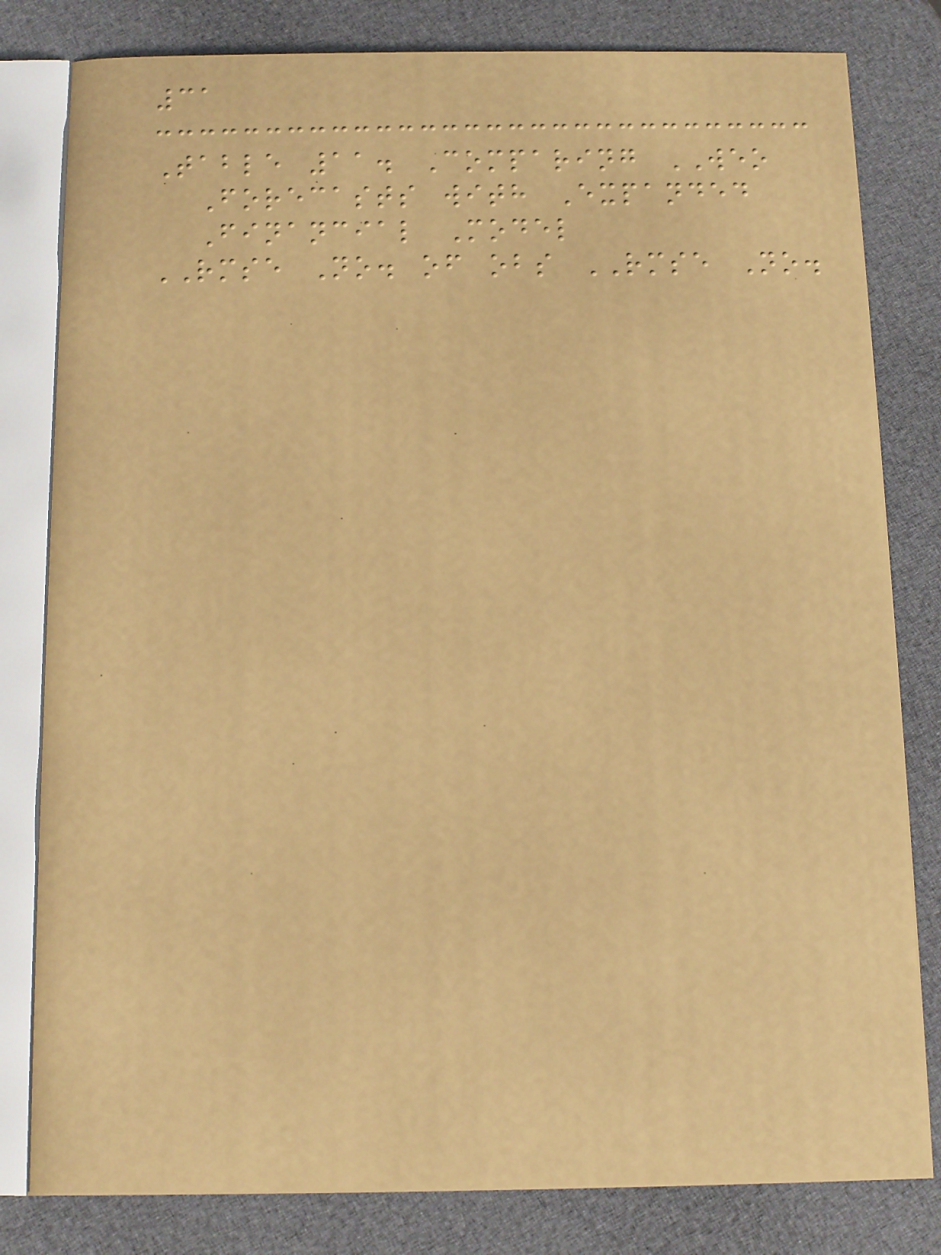31
Table 11. Comparing WEO
Forecasts with Expanded
Financial Model
RMSE No. of obs RMSE No.
